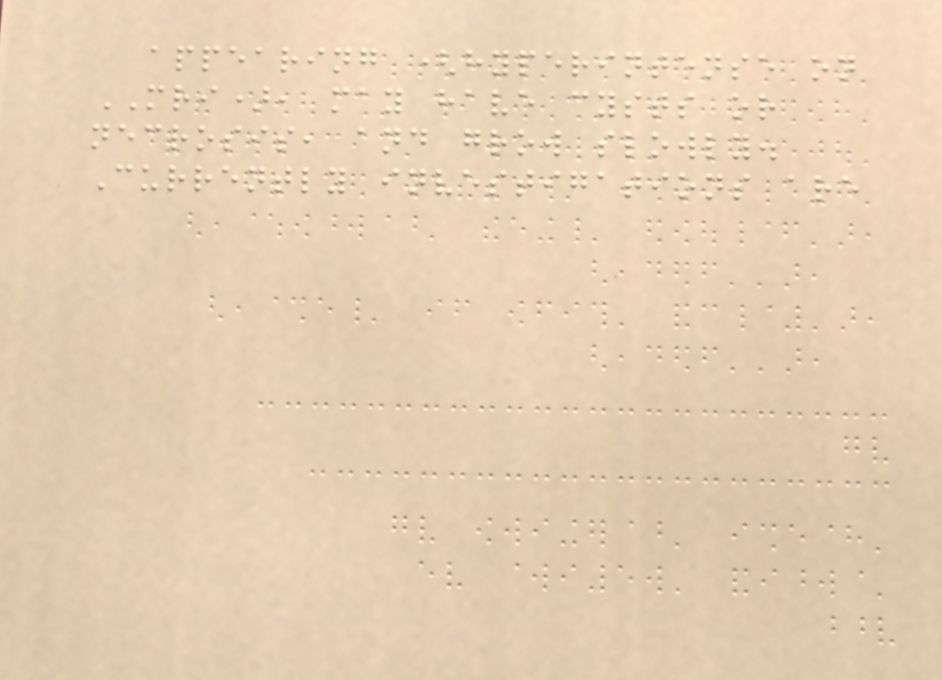appearing (hyperintense on
MRI), may have cysts or
necrosis, and grow slowly.
Currently investigations are
